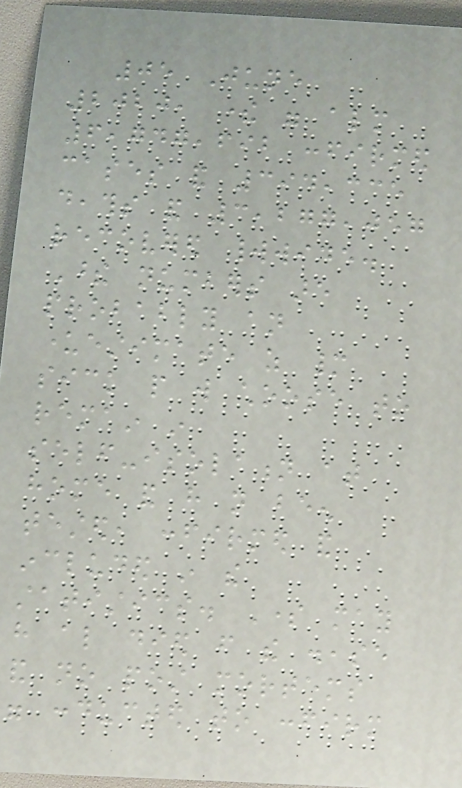05 June
2020, there were almost
6,747,692 confirmed
cases and 394,335
deaths and 3,277,057
recovered worldwide.
These numbers are
probably an
underestimate as many
sick people will choose to
remain in
self-isolation at
home and have not been
tested, confirmed and
included in the
statistics. Some may
have also died from the disease
and no post mortems
were conducted to confirm
